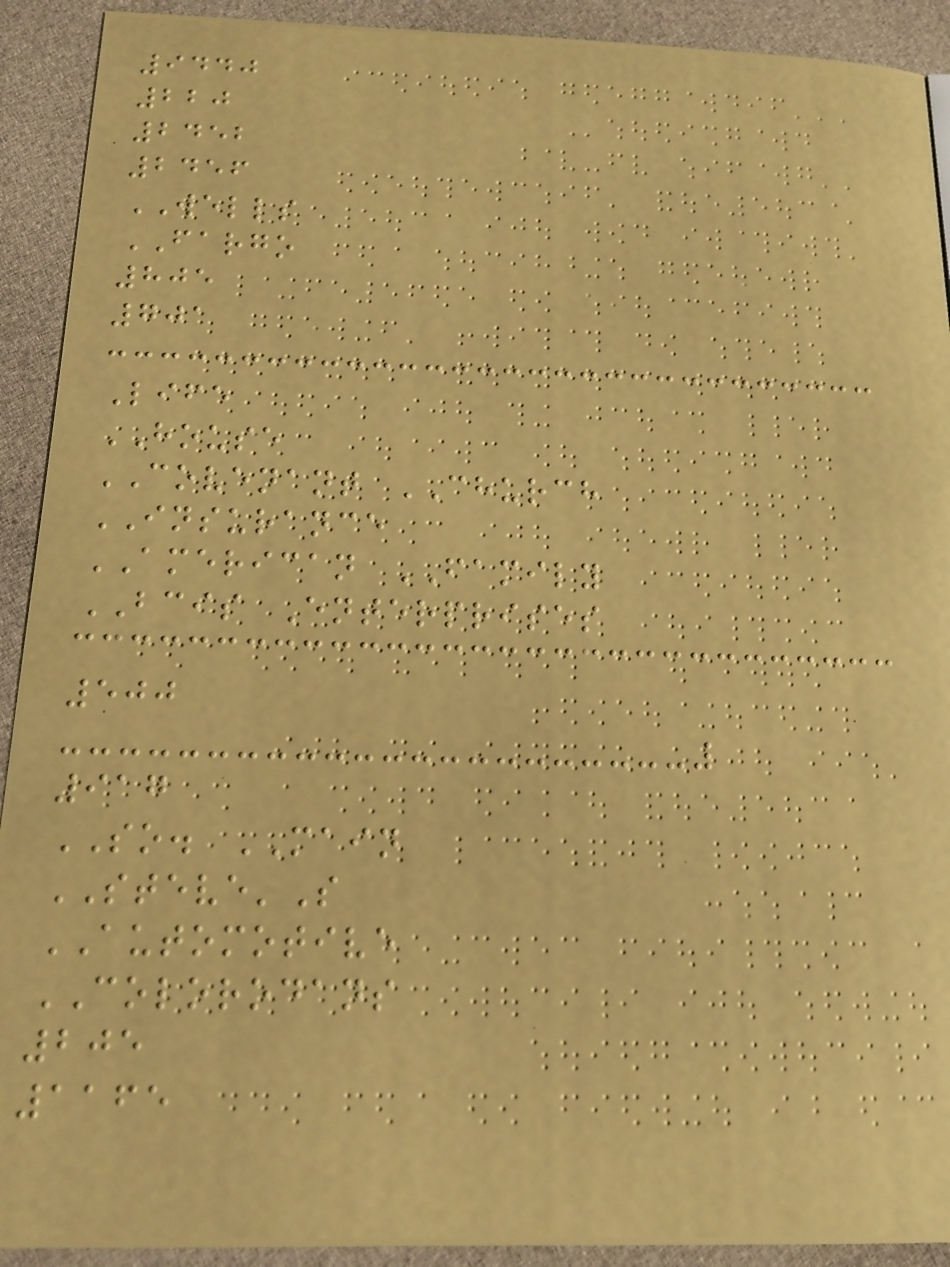9440
220
2452
2456
WELLS
FARGO
805
701
Life
HOUSE
COVENANT CHURCH
INSURANCE
AMERICAN FAMILY
BCIS Enterprises
500
917
SO. MAIN
STEVE'S
AUTOMOTIVE
COLORODANS
205
1165
